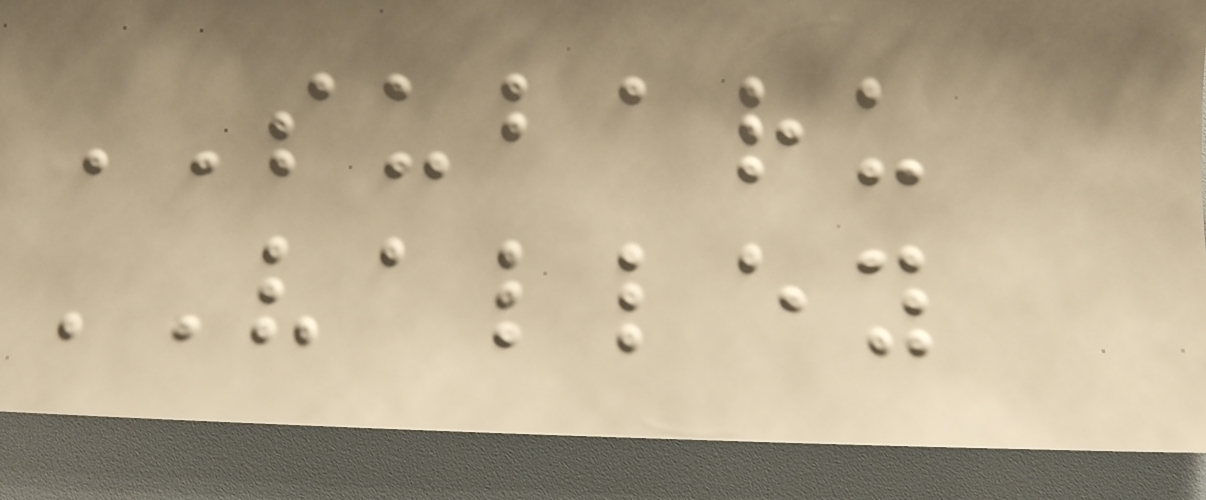SUBARU
VALLEY
